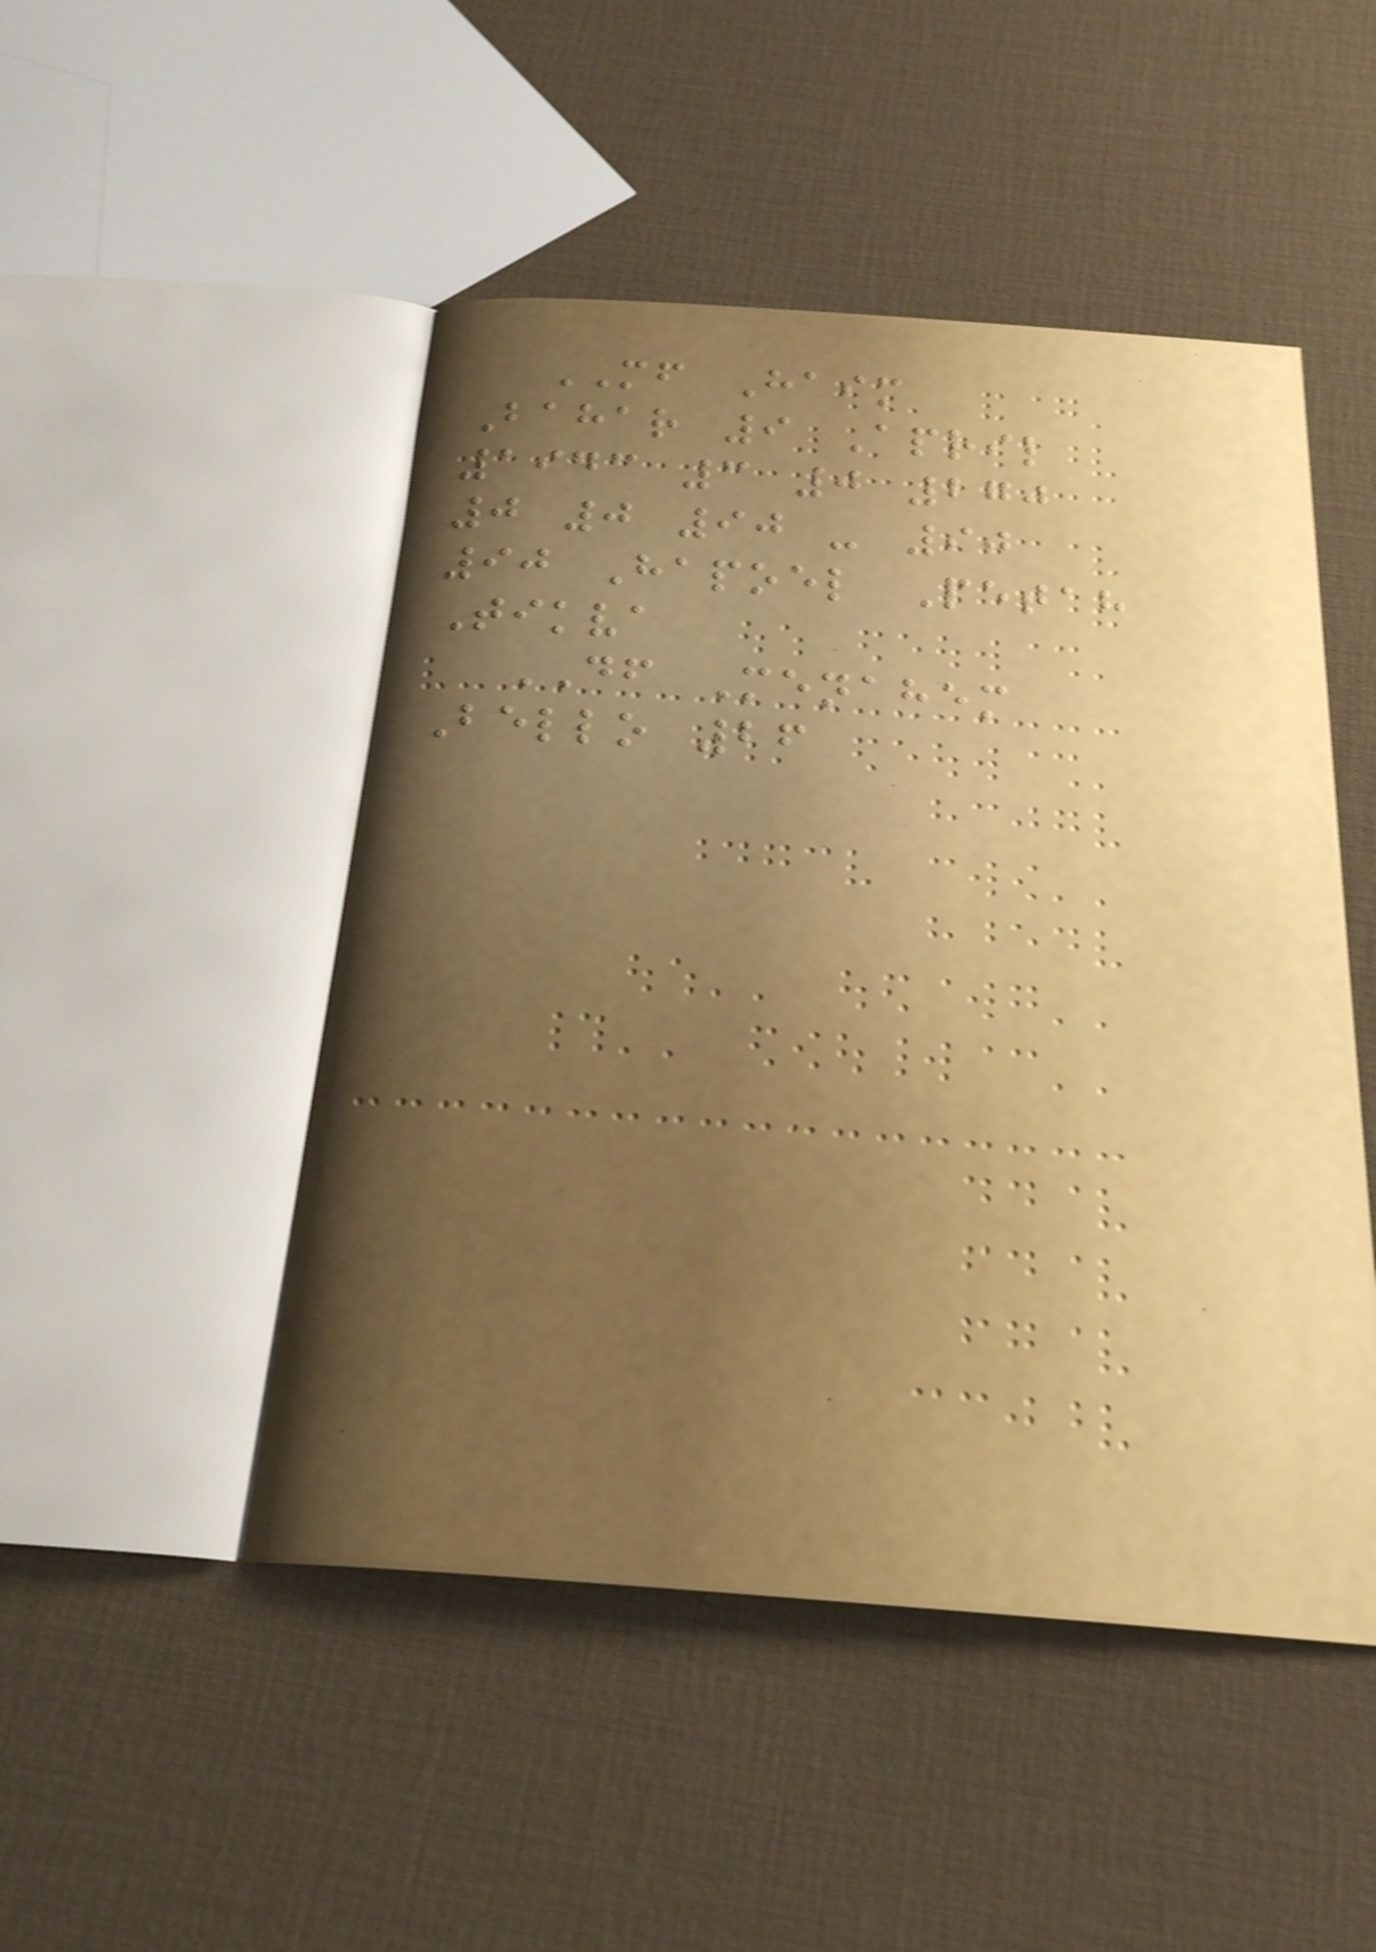MF Haim
Bahar 9 April
1943 3 0 270
0 0 90 - 90
90 Hapoel Petah
Tikva
DF Menahem
Bello 26
